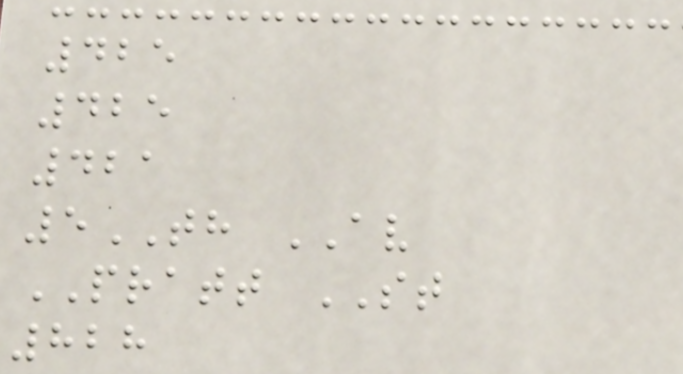425
425
421
5TH AV
PRATT ST
828
